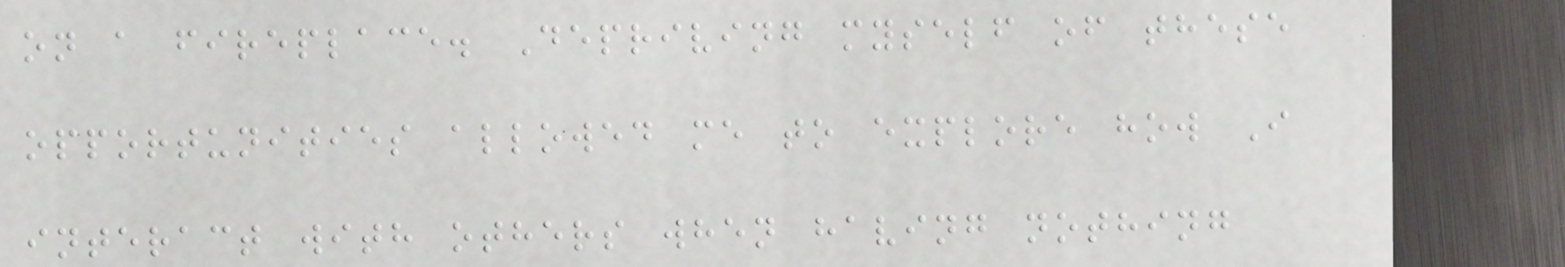on a fireplace. Depriving myself of these
opportunities allowed me to explore how I
interact with others when having nothing
